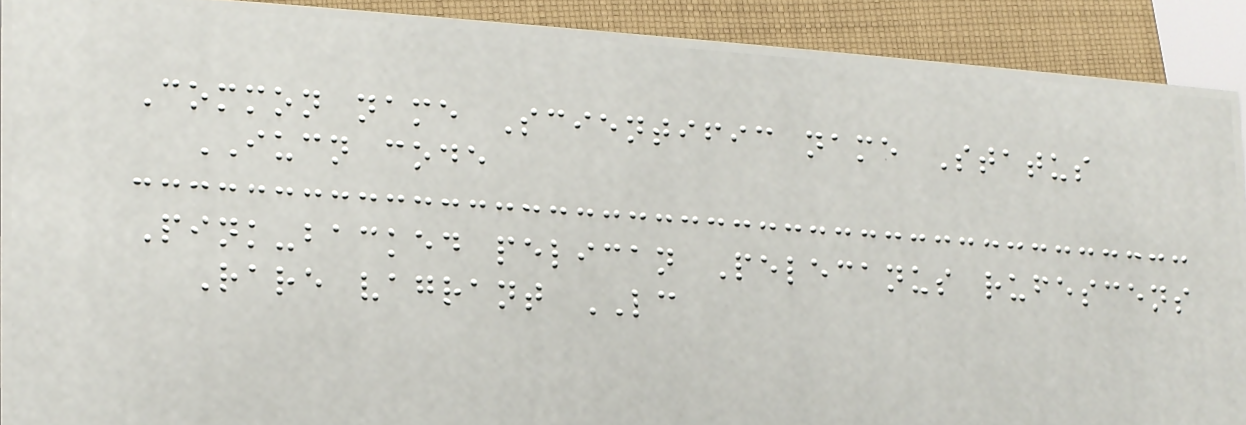Common name Scientific name Status
IUCN code
Pink-backed pelican Pelecanus rufescens
Rare vagrant LC
